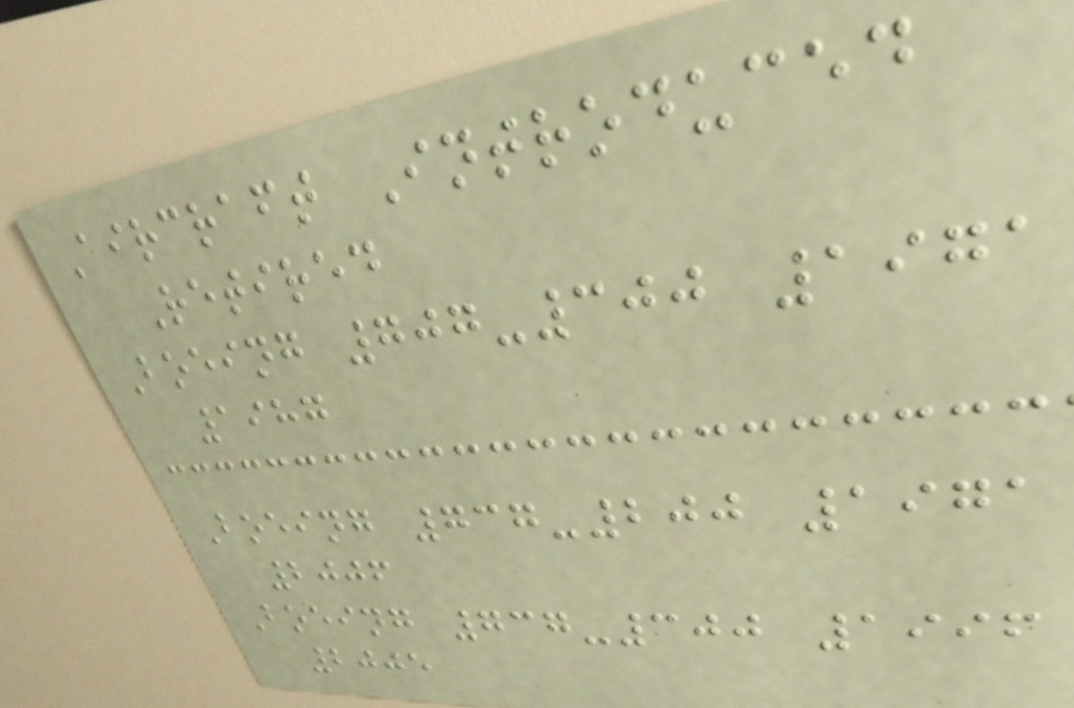Aircraft Introduced
Retired
Boeing 707-300 1971
1987
Boeing 737-200 1971
2006
Boeing 737-300 1996
2005
